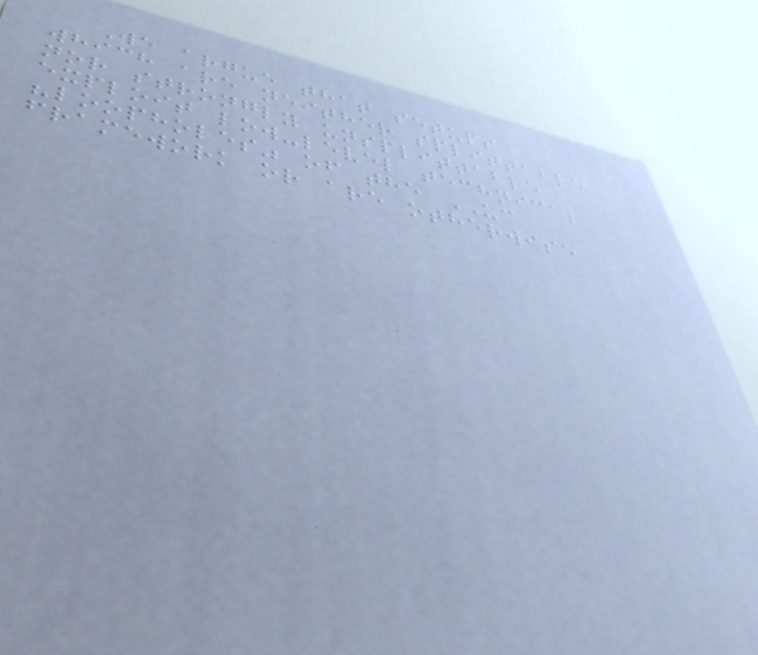We argue that setups
which are neither splittable
nor strongly unsplittable
exploit low-level technical
"loopholes" of the UC
framework or are otherwise
